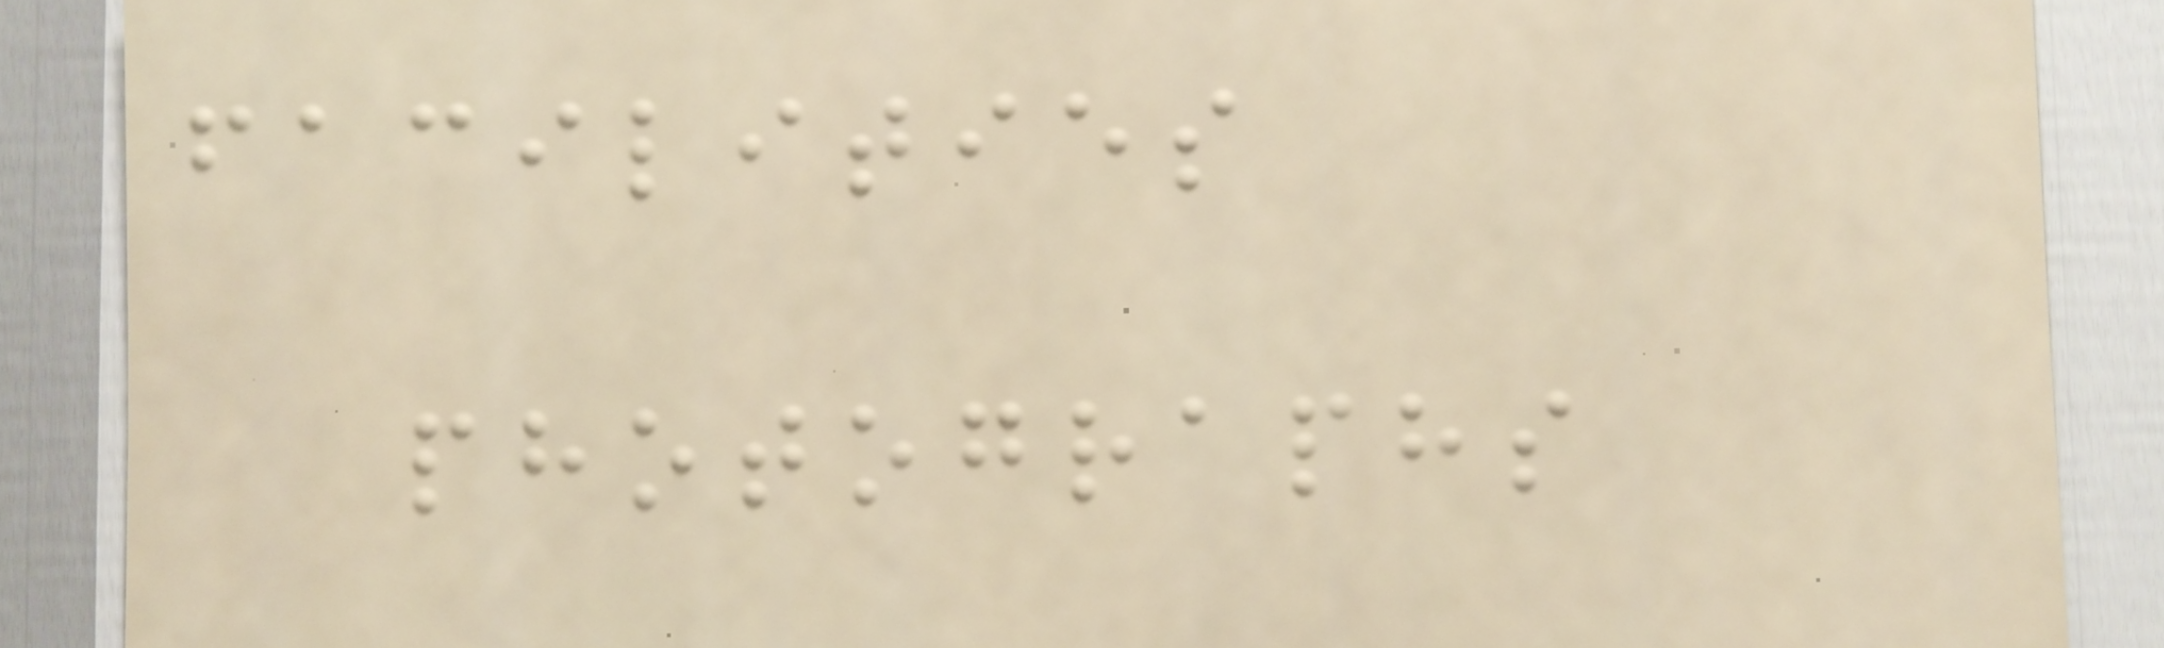facilities
photographs
